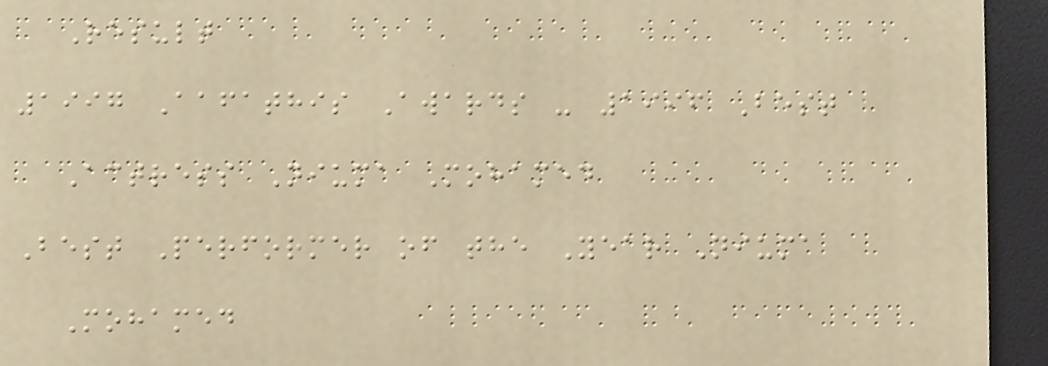Result
1997 Aafathis Awards - 1996 Best
Actress Niuma Mohamed
Best Performer of the Year Niuma
Mohamed
